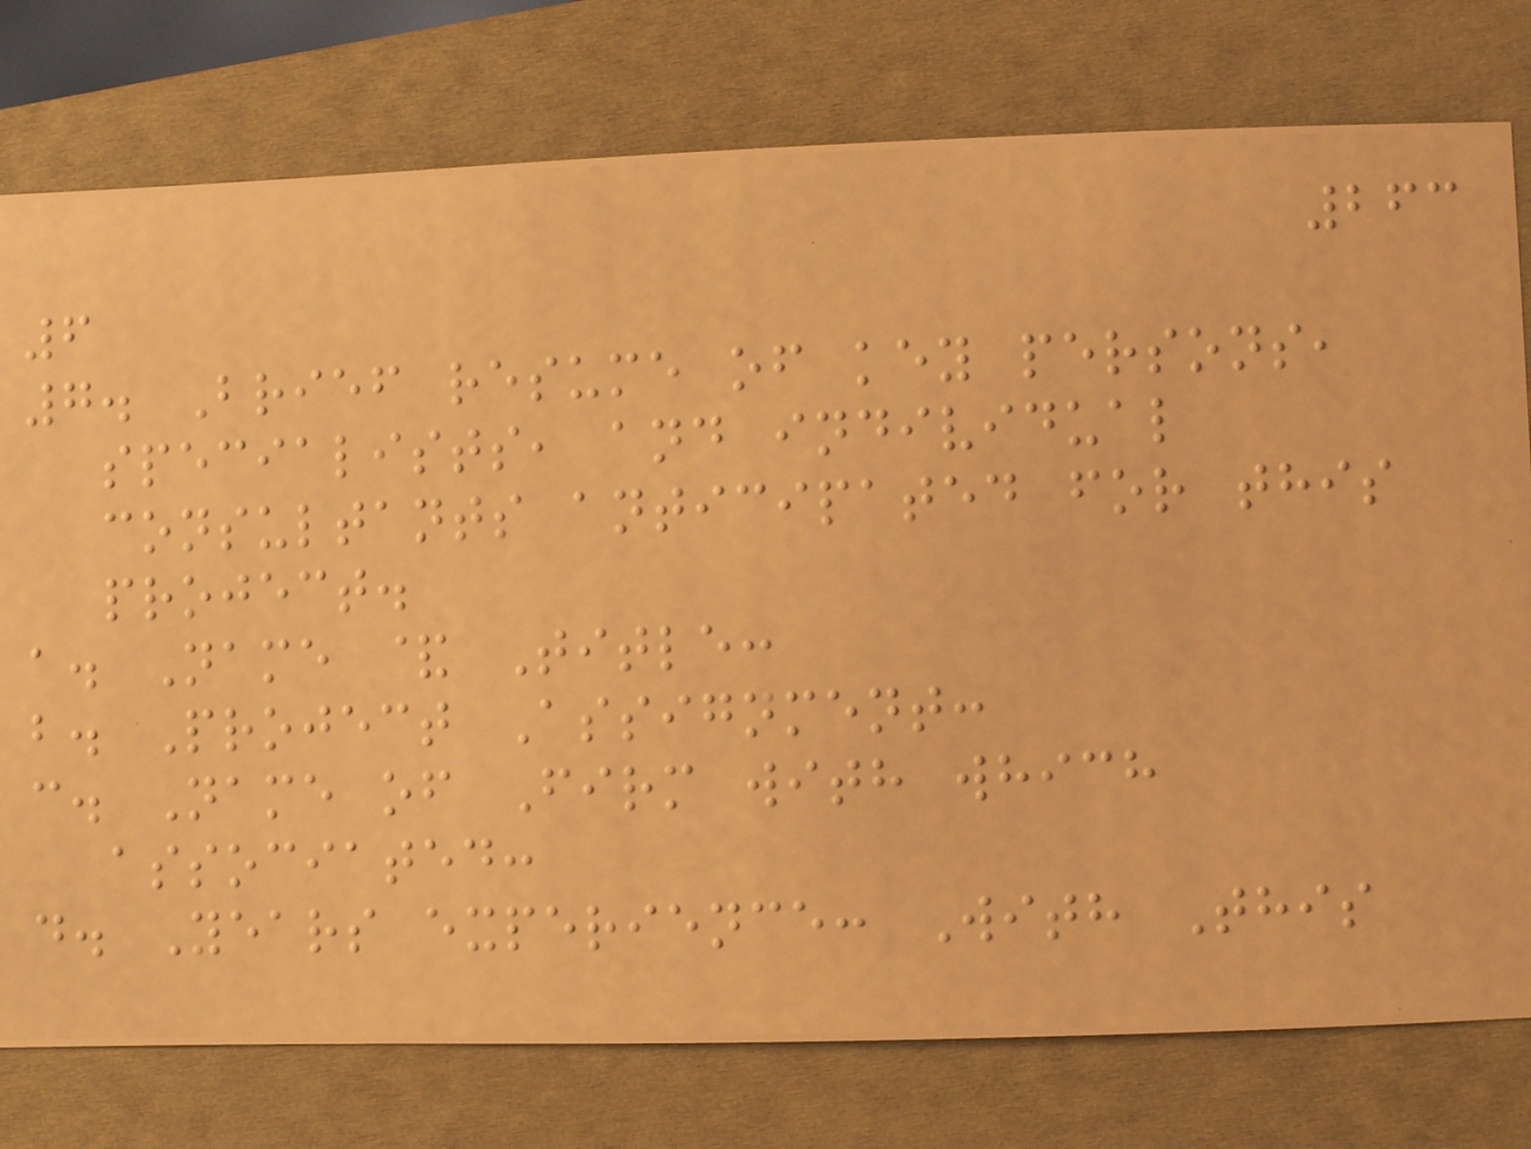263
6
7. Brief resume of key persons,
specialists, and individual
consultants anticipated for this
project.
a. Name & Title:
b. Project Assignment:
c. Name of Firm with which
associated:
d. Years experience: With This
